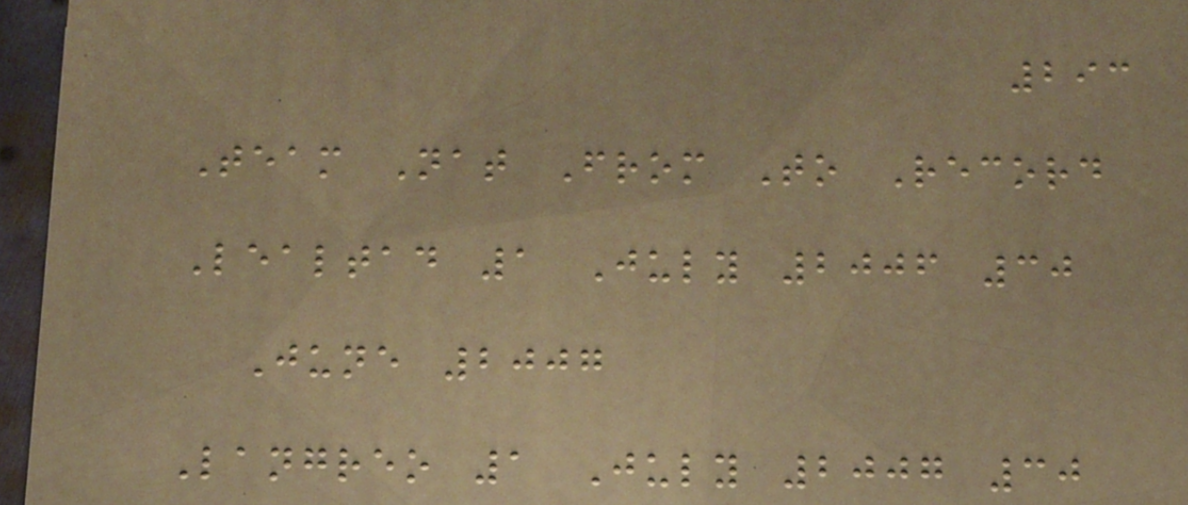293
Team Nat From To Record
Lealtad 1 July 2006 30
June 2007
Langreo 1 July 2007 30
